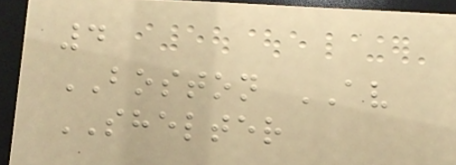4
BOSTON AV
SHELTER
